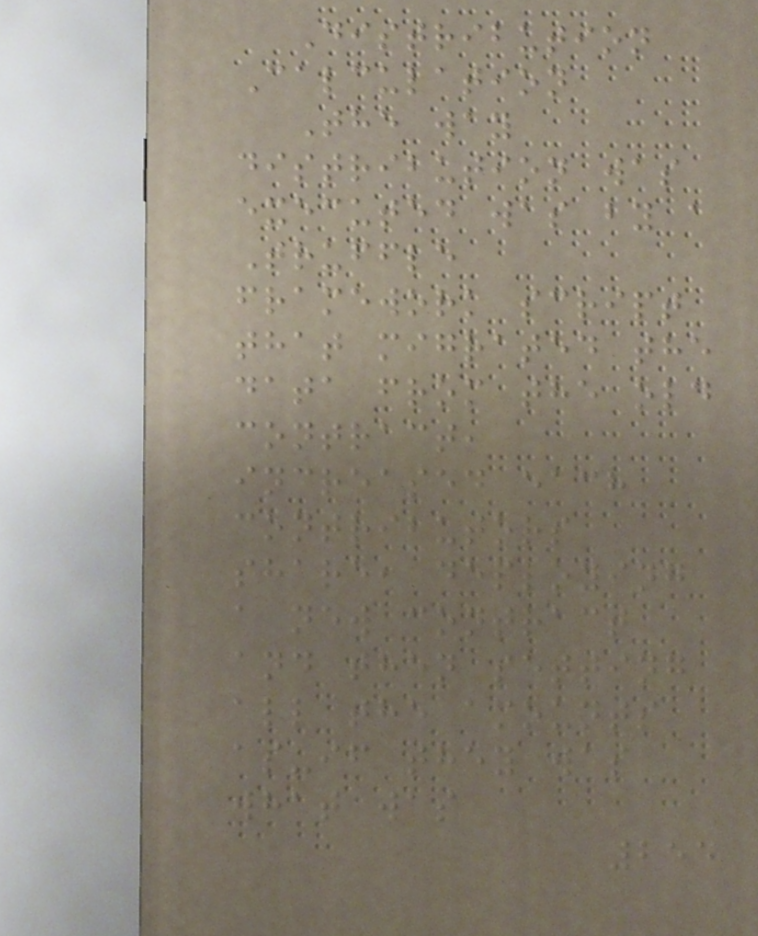Distribution
Calculation
The way
distribution was
executed was by a
Truffle
framework script
that migrated the
data from the old
contract,
increased each
contributors
share, deploying
a new contract
and then setting
all the amounts
as-if they was
what was
255
